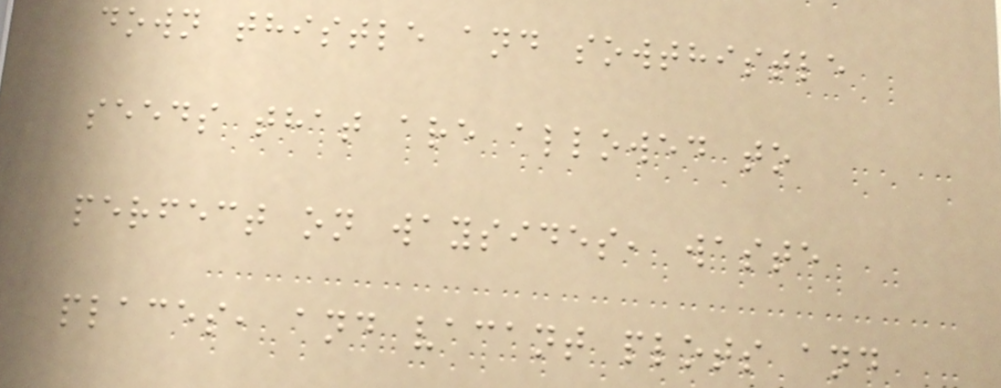down thistle and sowthistle
seeds that are allowed to
perfect on waysides, waste
places, and vacant plots and
